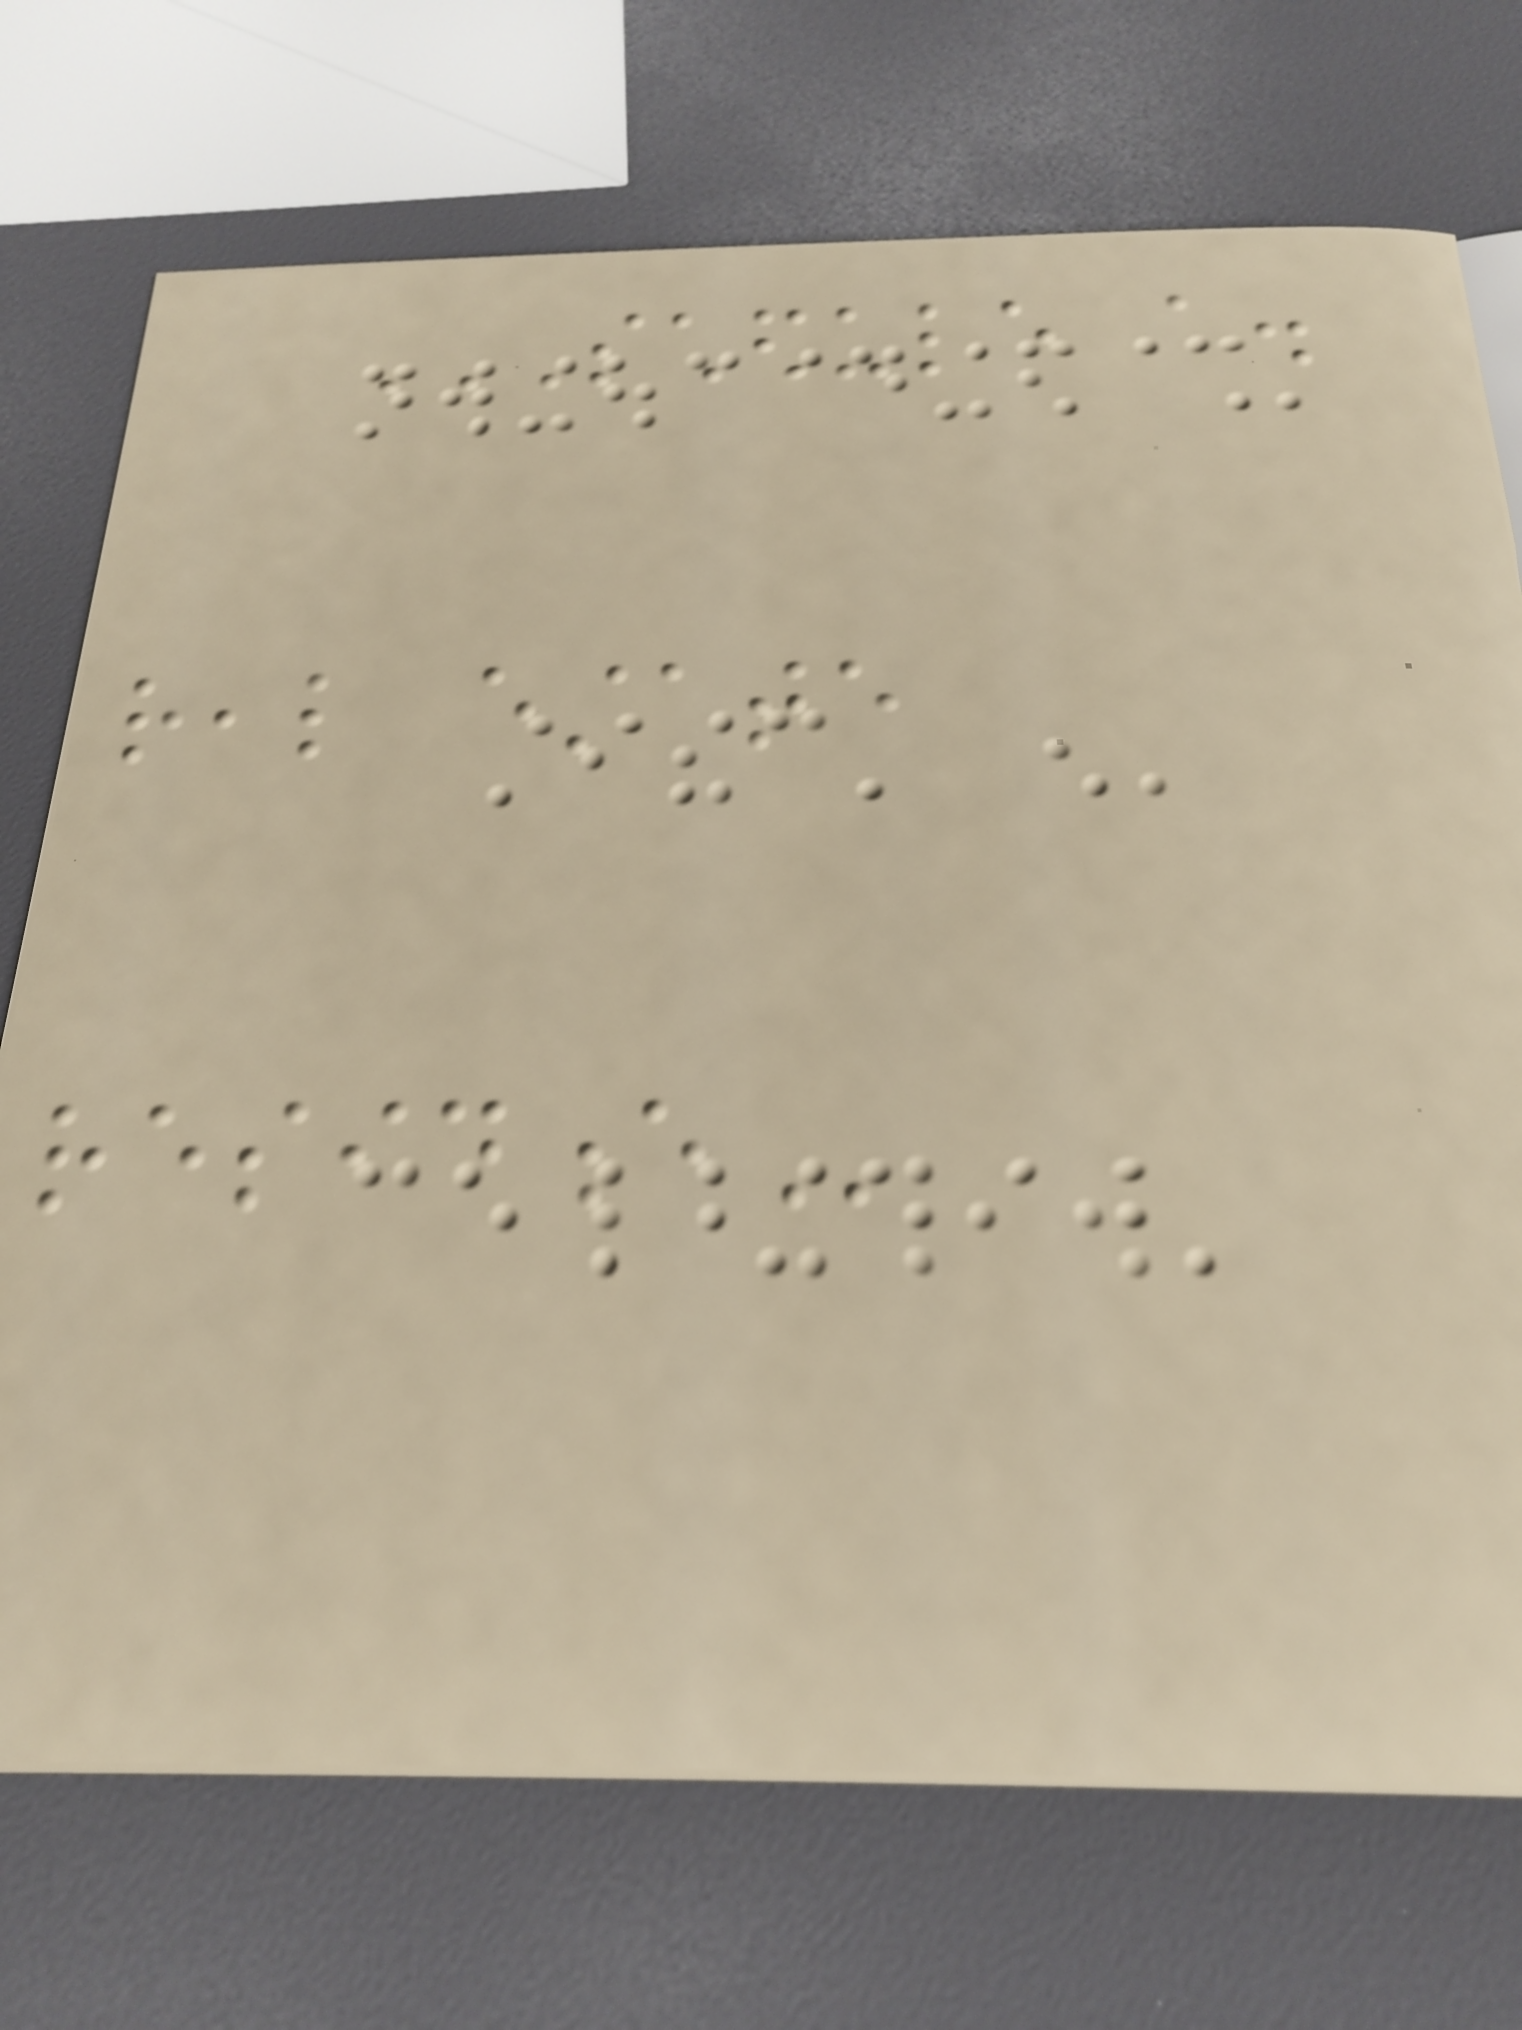SCHEDULE A.
REAL ESTATE
RESIDENCE
